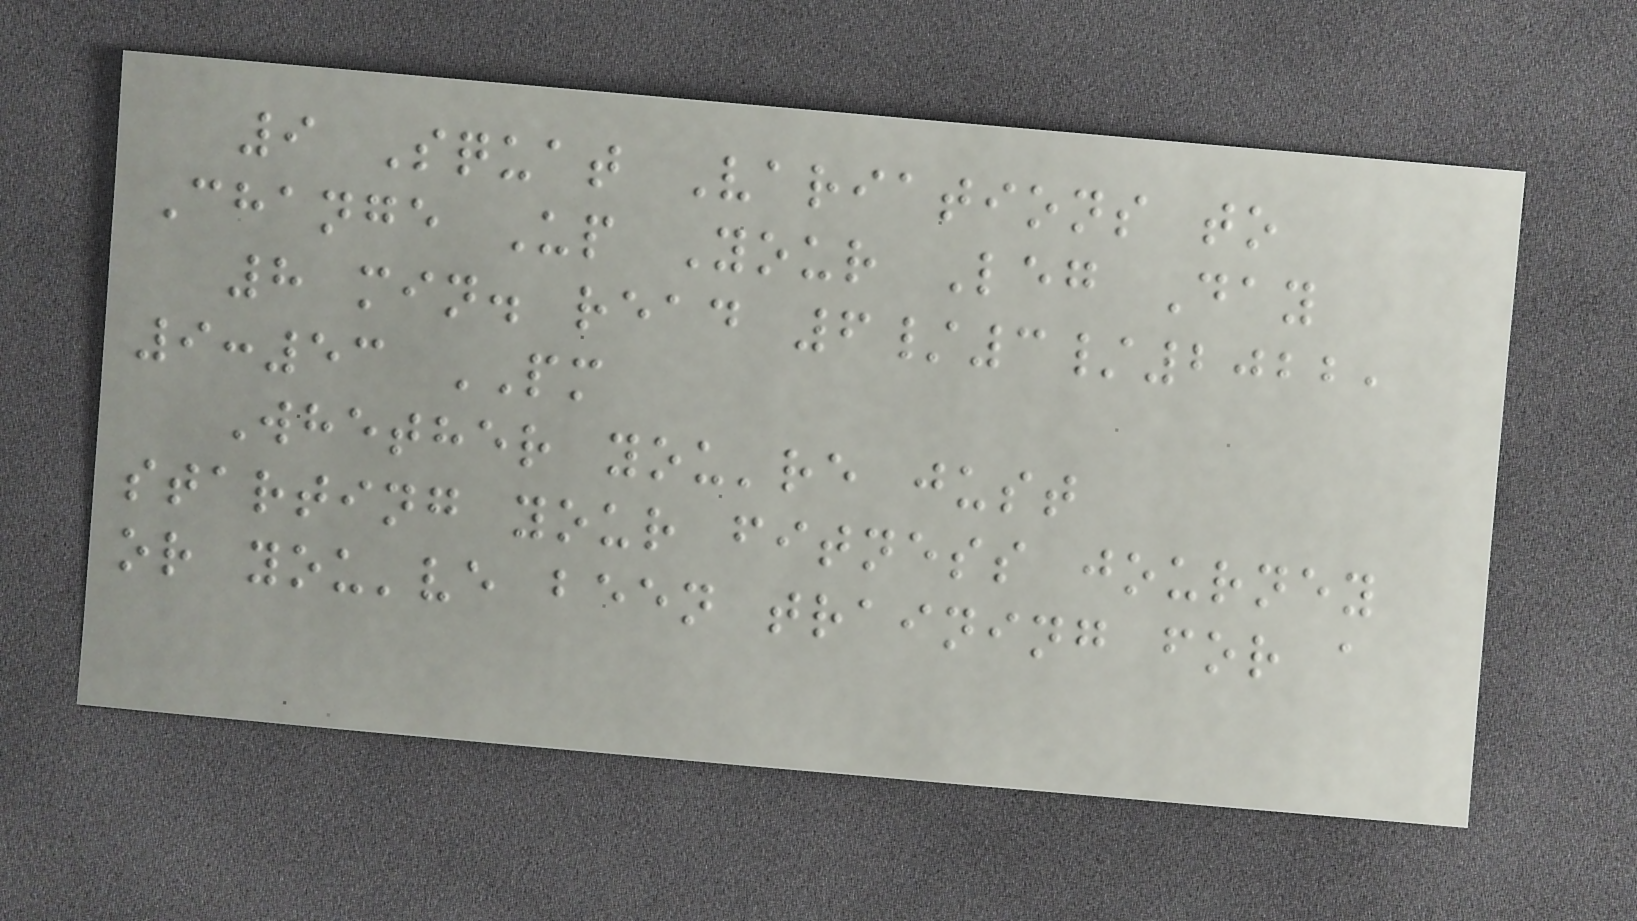9 Squat Variations to
Change Up Your Leg Day
8 min. read 6/3/2022,
9:53 PM
Whether you're just
starting your fitness journey
or you've been training for a
